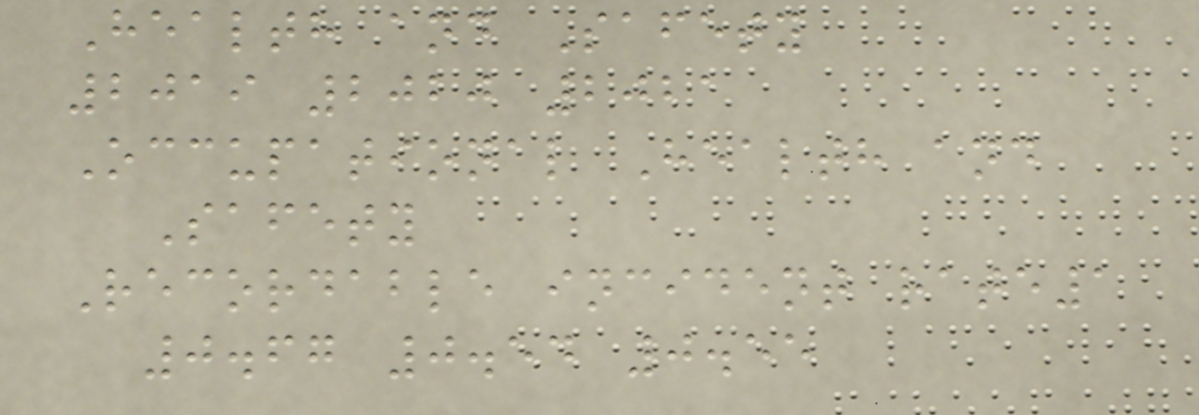Health and Safety
2019 2020 2021
Occupational Health and
Safety
Recordable incident rate1
0.67 0.54 0.55
